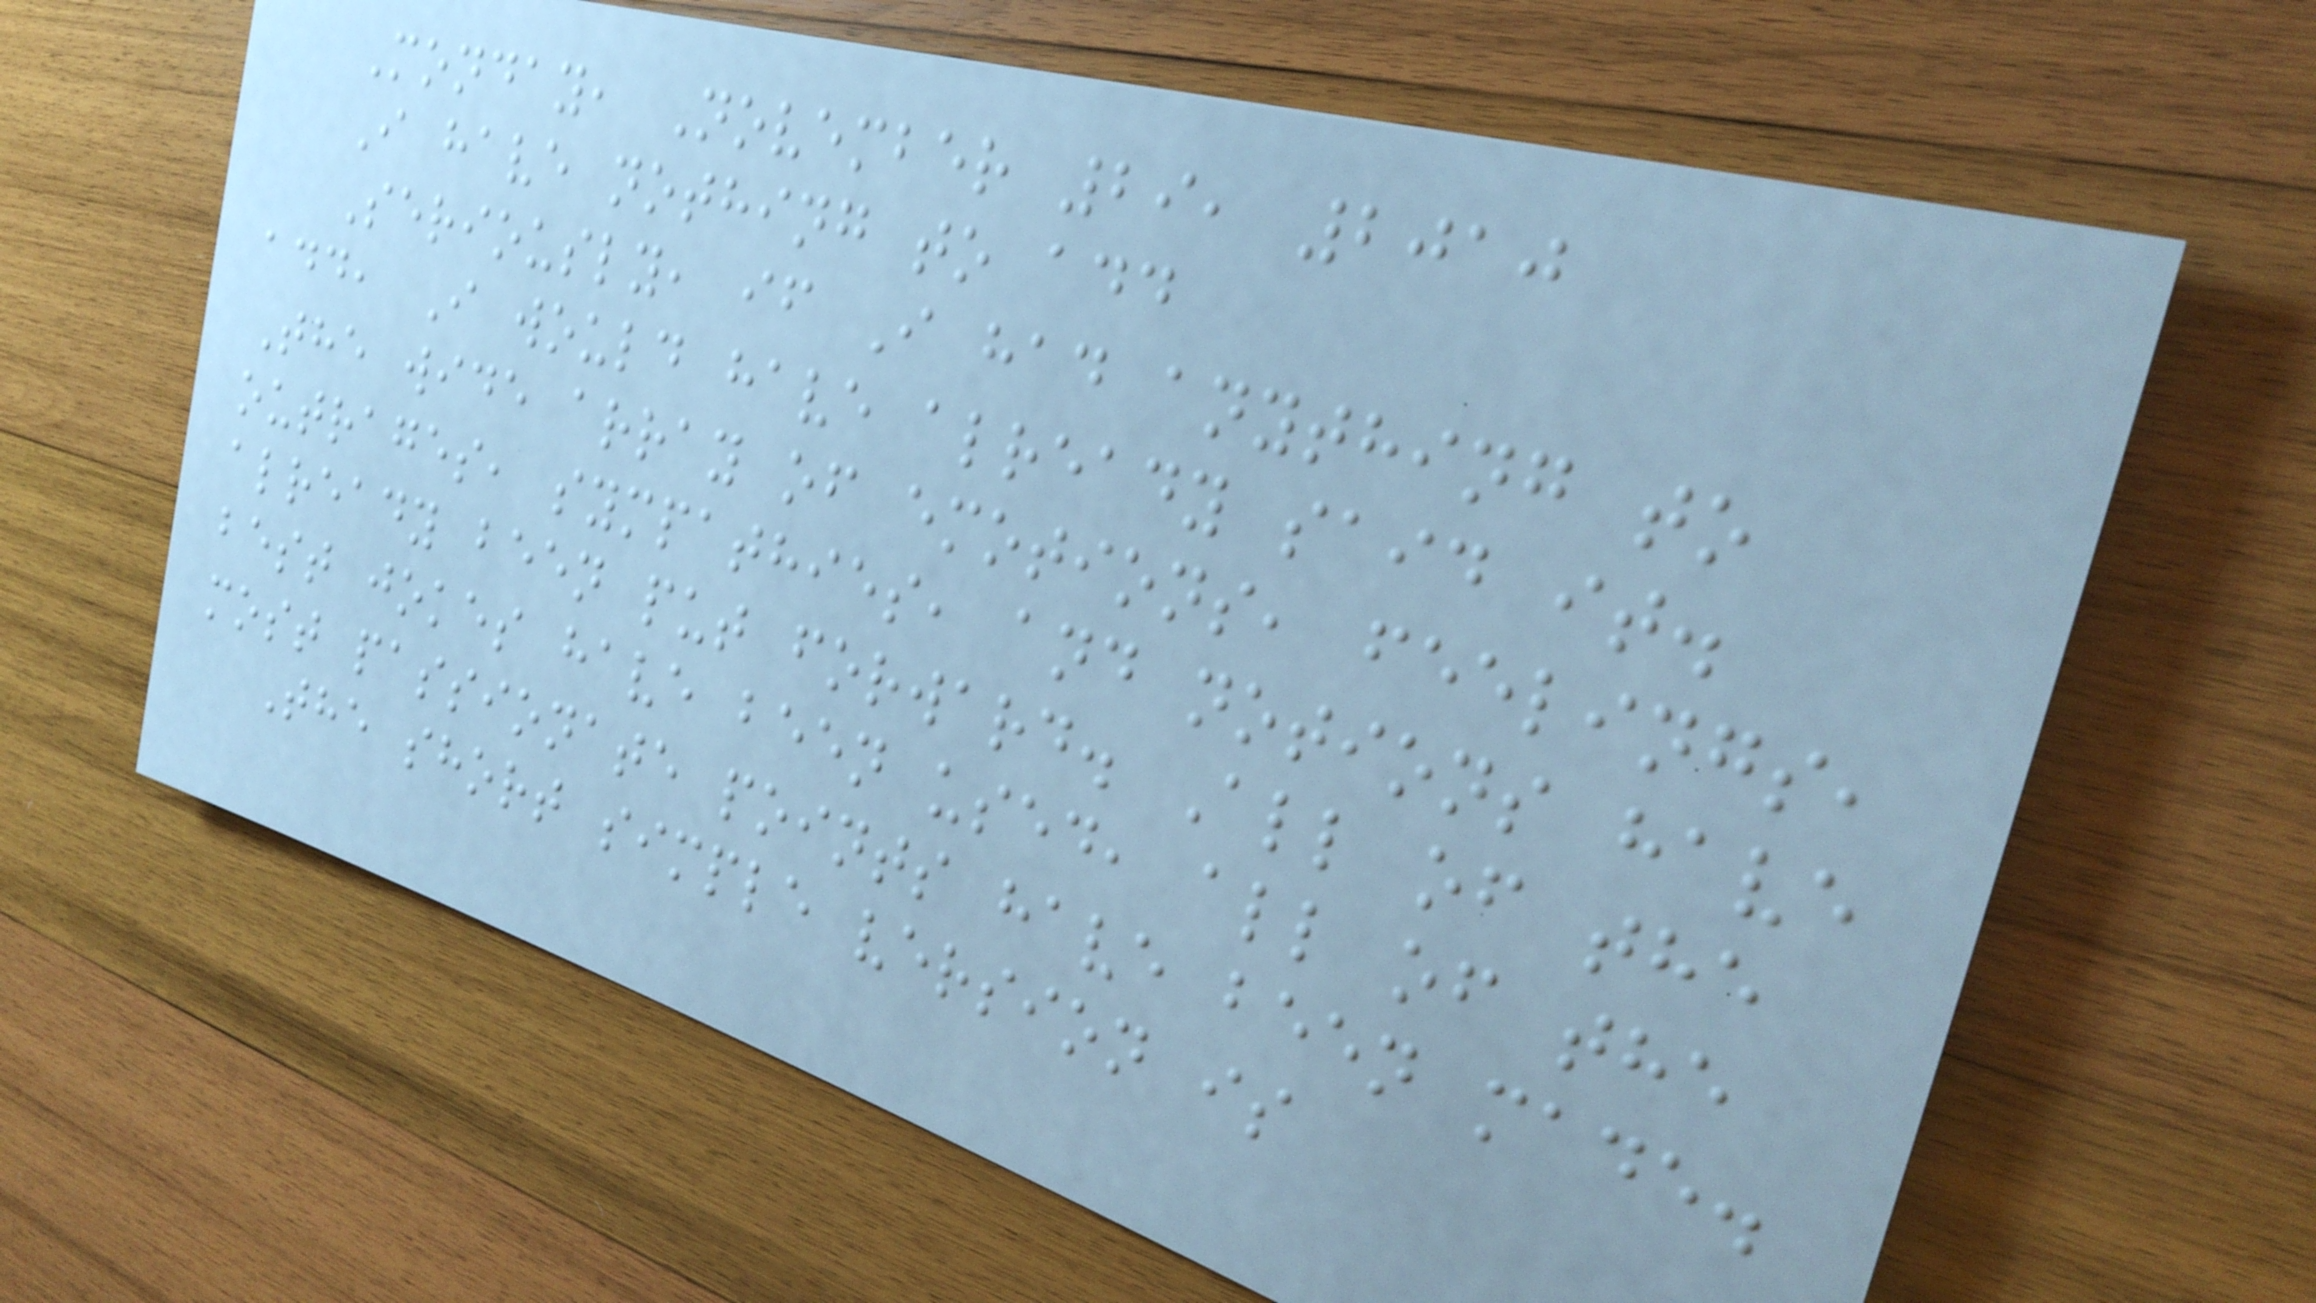Monday, November 29, 2010
I have nothing to add
Seriously, if I had anything to
add, I would have already said it.
The wide array of emotions, feelings,
outrages, sympathies, and notions have
already been put forward. All of the
best jokes have been used, all of the
most passionate points have been made.
The short simple version is
